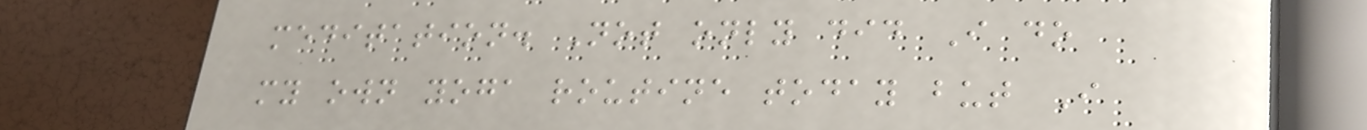meditation. Not only did I do
my own yoga routine today but I
